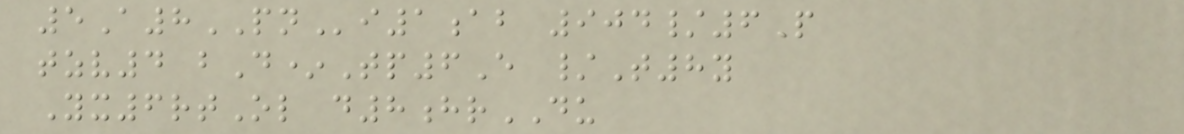5A8PNi1ab 904/6P
tzv4 bD*Tp6E /T8y
Yx6rtOl d8hrDU
